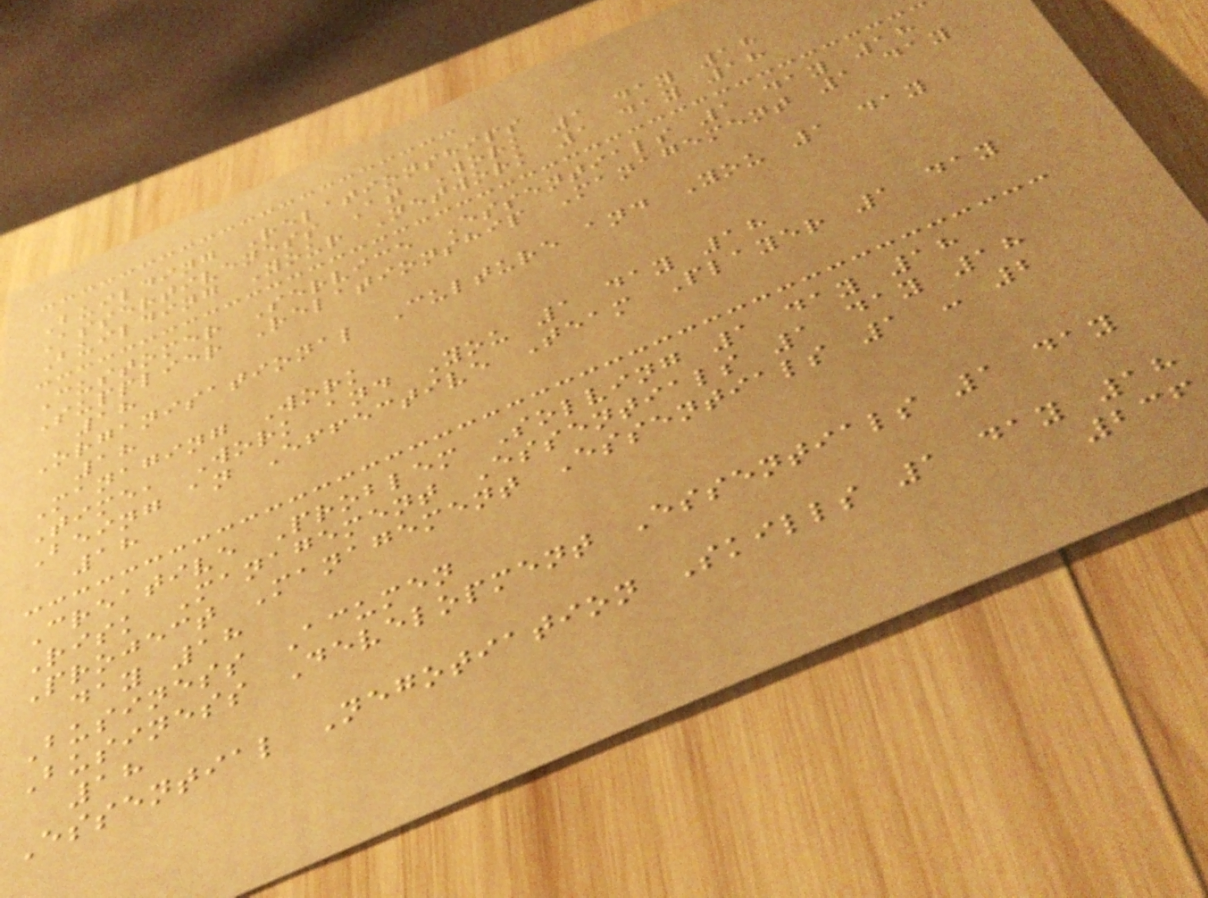Building Relationships
Assertiveness At Work 1 day 18
Building Your Network 1 day 18
Customer Service Essentials 1 day 18
Supplier Relationship Management 1 day
18
Organisational Culture and You 1 day
18
Managing Work
Time, Work and You 1 day 18
Being an Effective Team Player 1 day
18
Creative Problem Solving 1 day 18
Risk Management Essentials 1 day 18
Project Management Essentials 1 - 2
day 18
Business Acumen
Business Development Essentials 1 day
18
Essential Negotiation Skills 1 day 18
236
